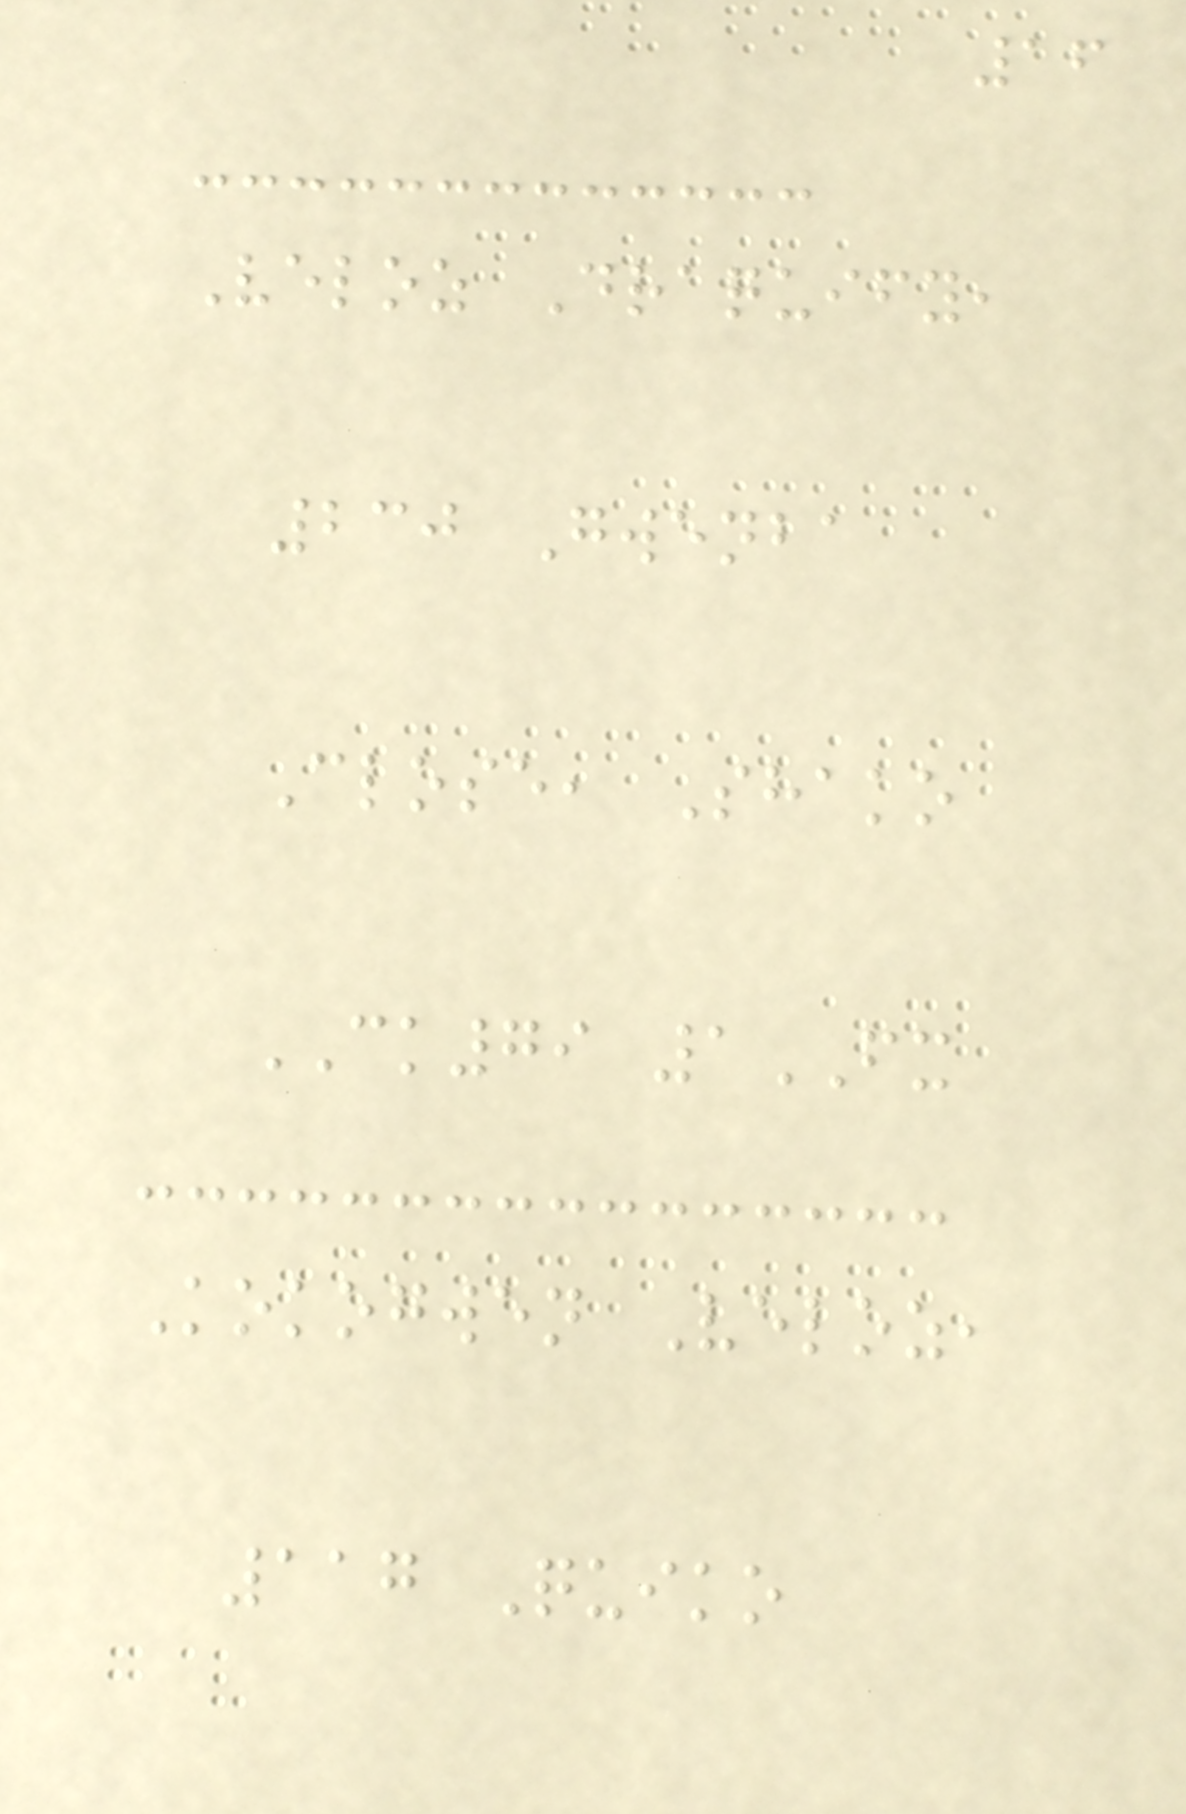16
Veloz Draquify,
230 Gwenba
Close, Shako
CK79 1FX
Kokogwen Veloz,
117 Quiko
